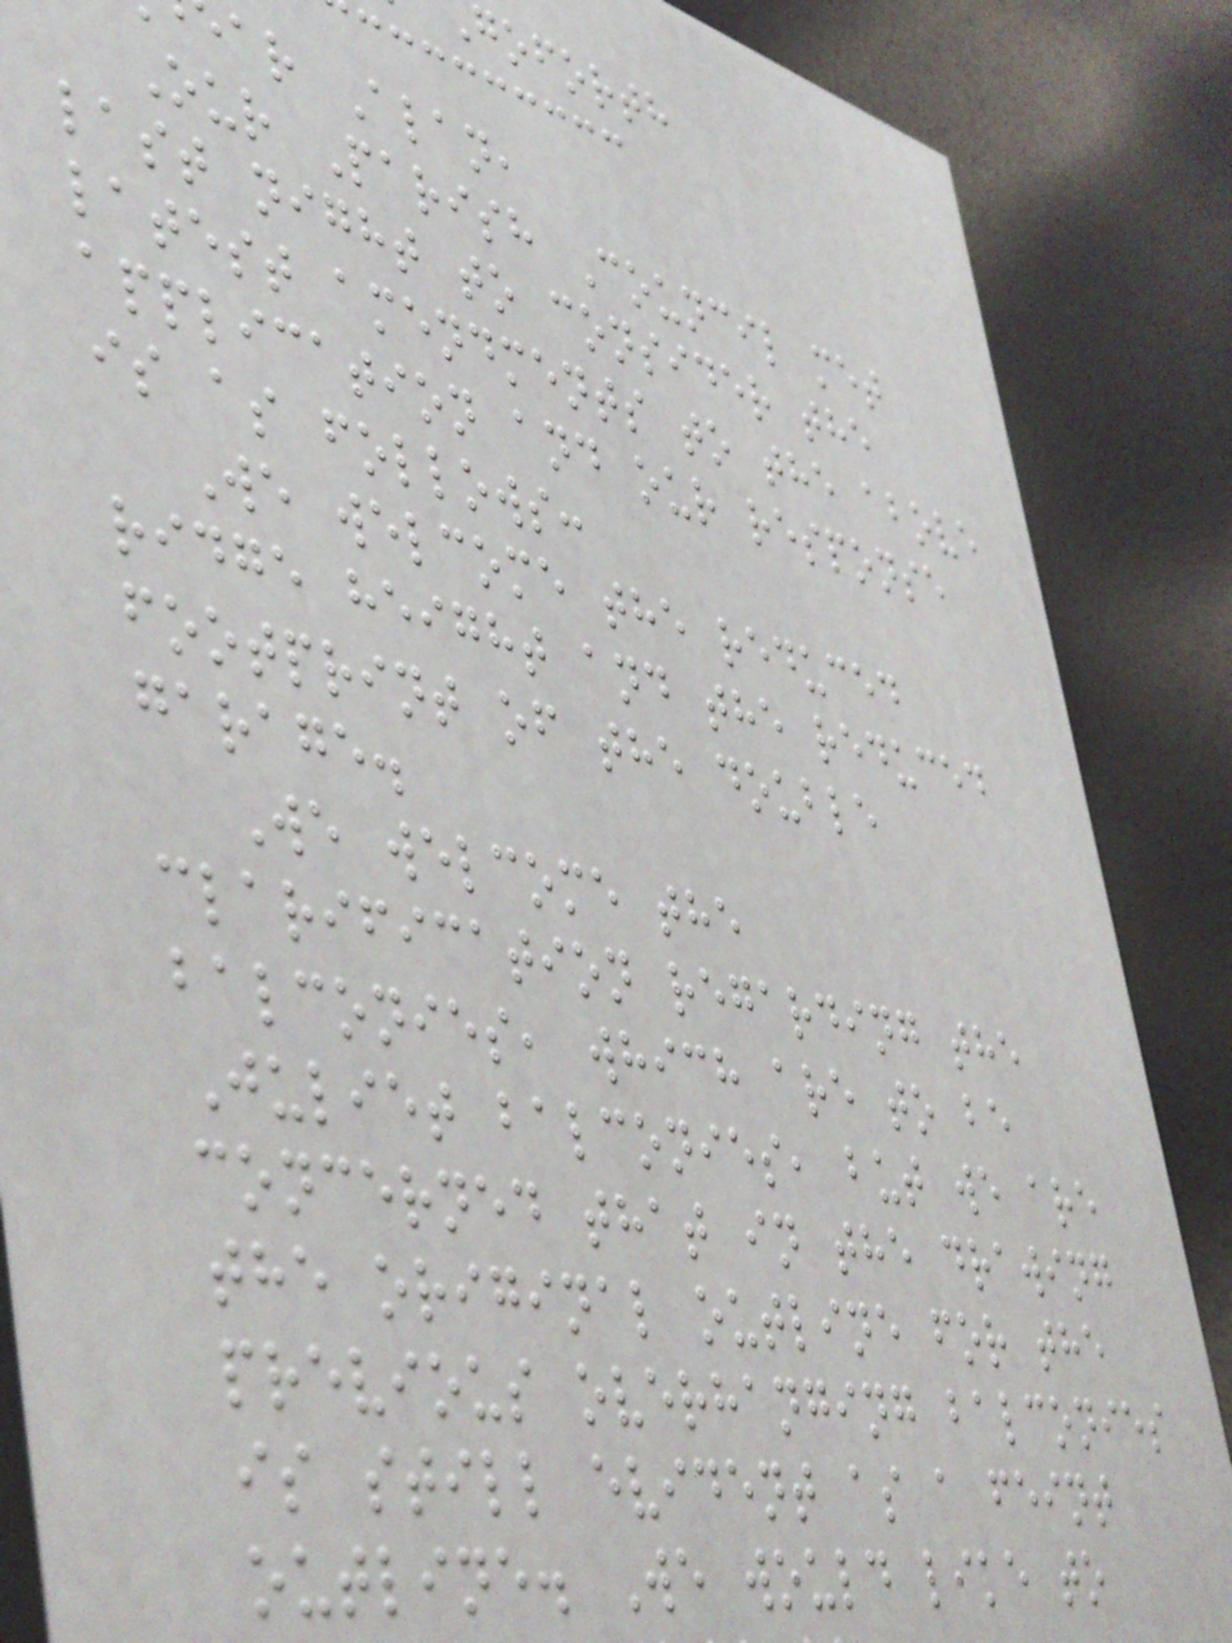goforth
ar Alan,
Our Parish Council met
last night to consider the
latest amendments to the above
application and our response
is as follows:
We welcome the reduced
ridge height and the reduced
footprint of the double
garage.
We welcome the
clarification regarding the
balconies, which are to be
Juliet balconies, but we are
concerned that in the drawing
the original outline for the
previous overhanging balconies
is still evident as a feint
outline. We would like to
